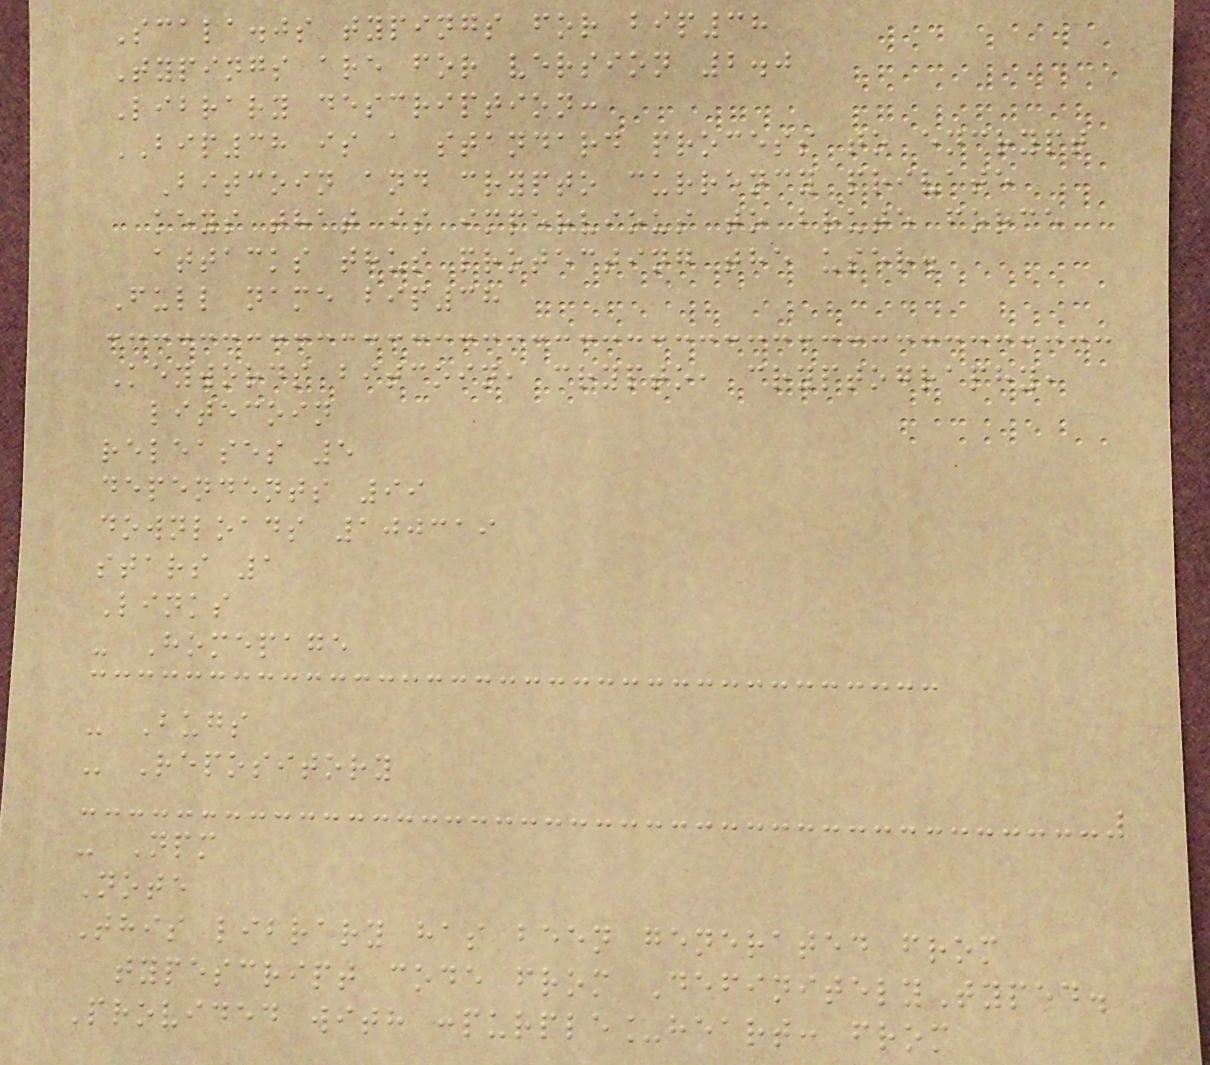Scala.js typings for bip38
Typings are for version 2.0
Library description:
BIP38 is a standard process to encrypt
Bitcoin and crypto currency private
keys that is impervious to brute force
attacks thus protecting the user.
Full name bip38
Keywords bitcoin, crypto, cryptography,
litecoin
releases 5
dependents 99
downloads 100319
stars 1
Links
- Homepage
- Bugs
- Repository
- Npm
Note
This library has been generated from
typescript code from DefinitelyTyped.
Provided with :purple_heart: from
